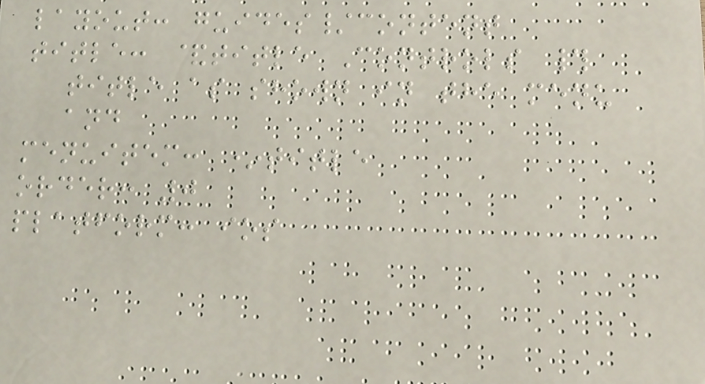layout: guides/content
title: &title Controls #
title as shown in the menu
and
menuitem: *title
order: 0
platform: ios
